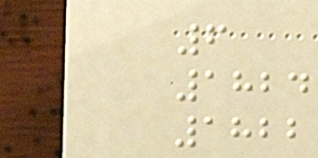6
1824
1822
